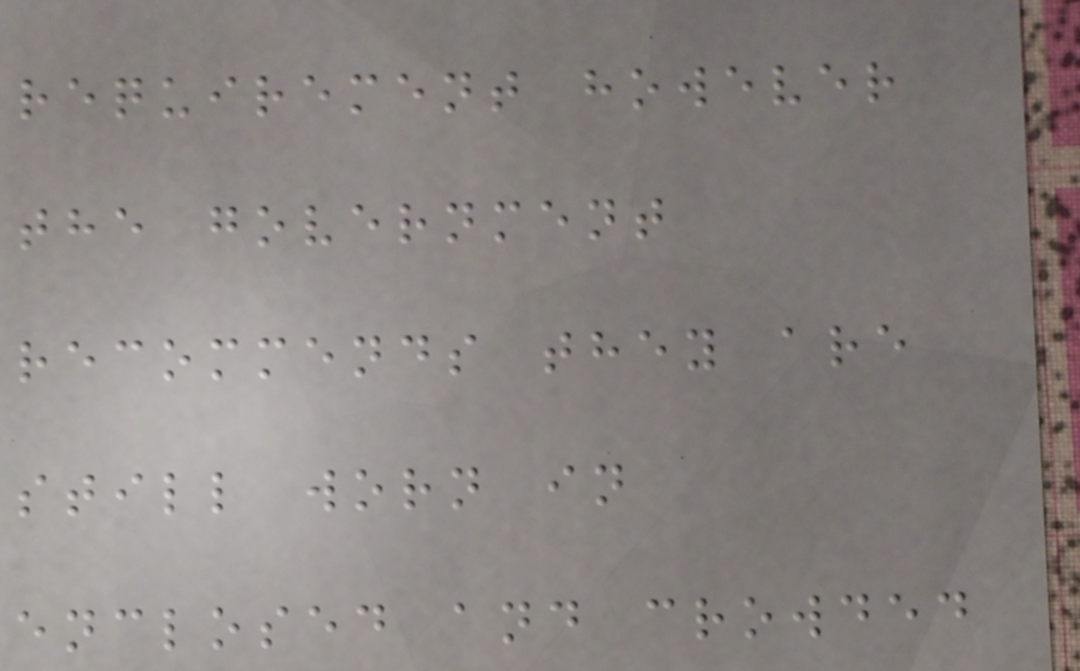requirement however
the government
recommends they are
still worn in
enclosed and crowded
